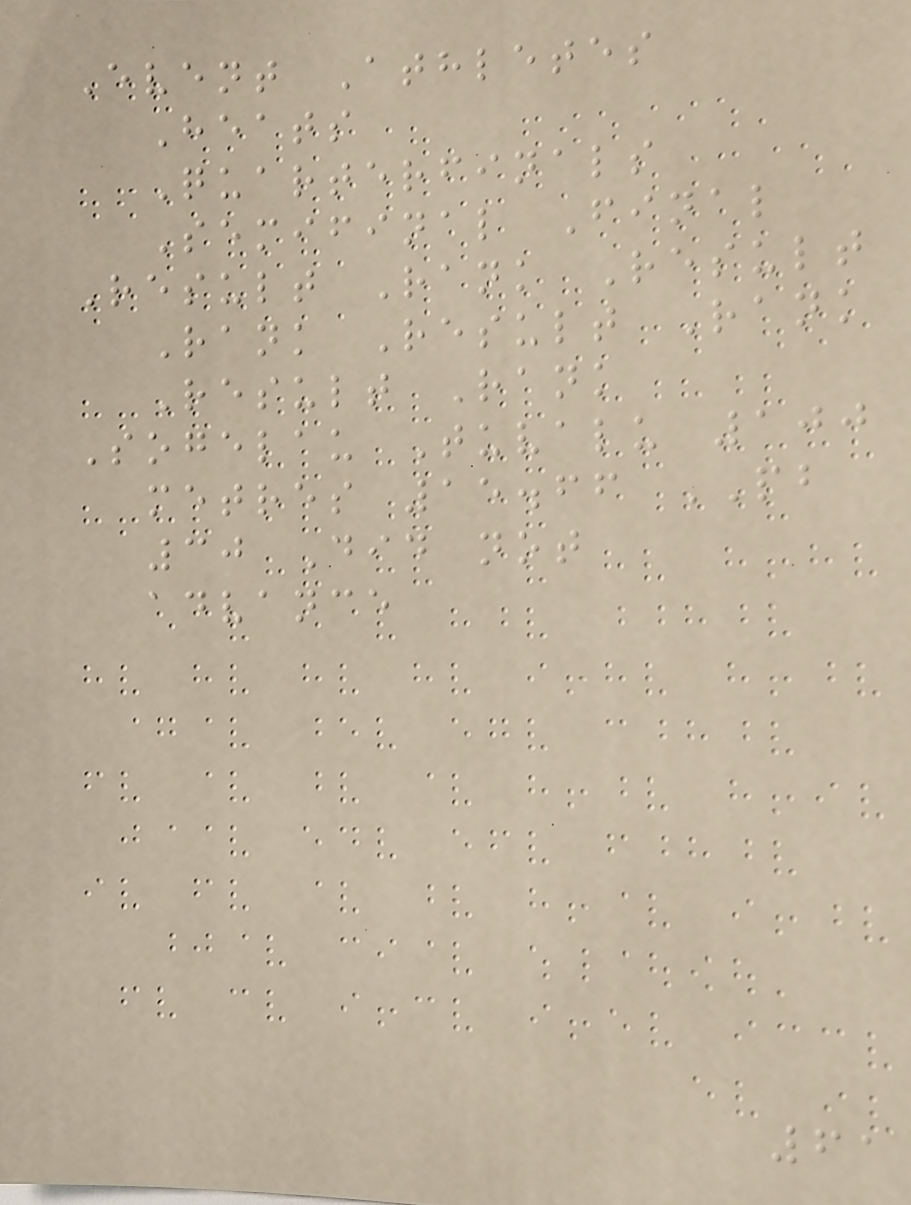Event Athletes
Heats
Quarterfinals
Semifinal Final
Result Rank Result
Rank Result Rank
Result Rank
Sogelau Tuvalu 100
metres 15.66 PB
30 Did not
advance
61
